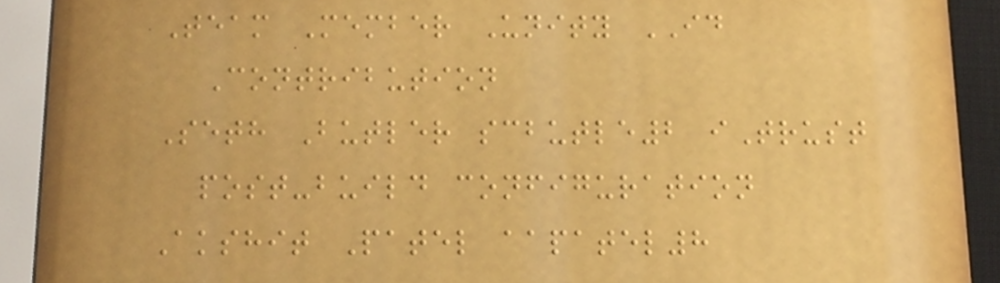Team Member Unity ID
Contribution
Seth Butler scbutle2 iTrust
post-build configuration
Akshit Patel aapatel8
